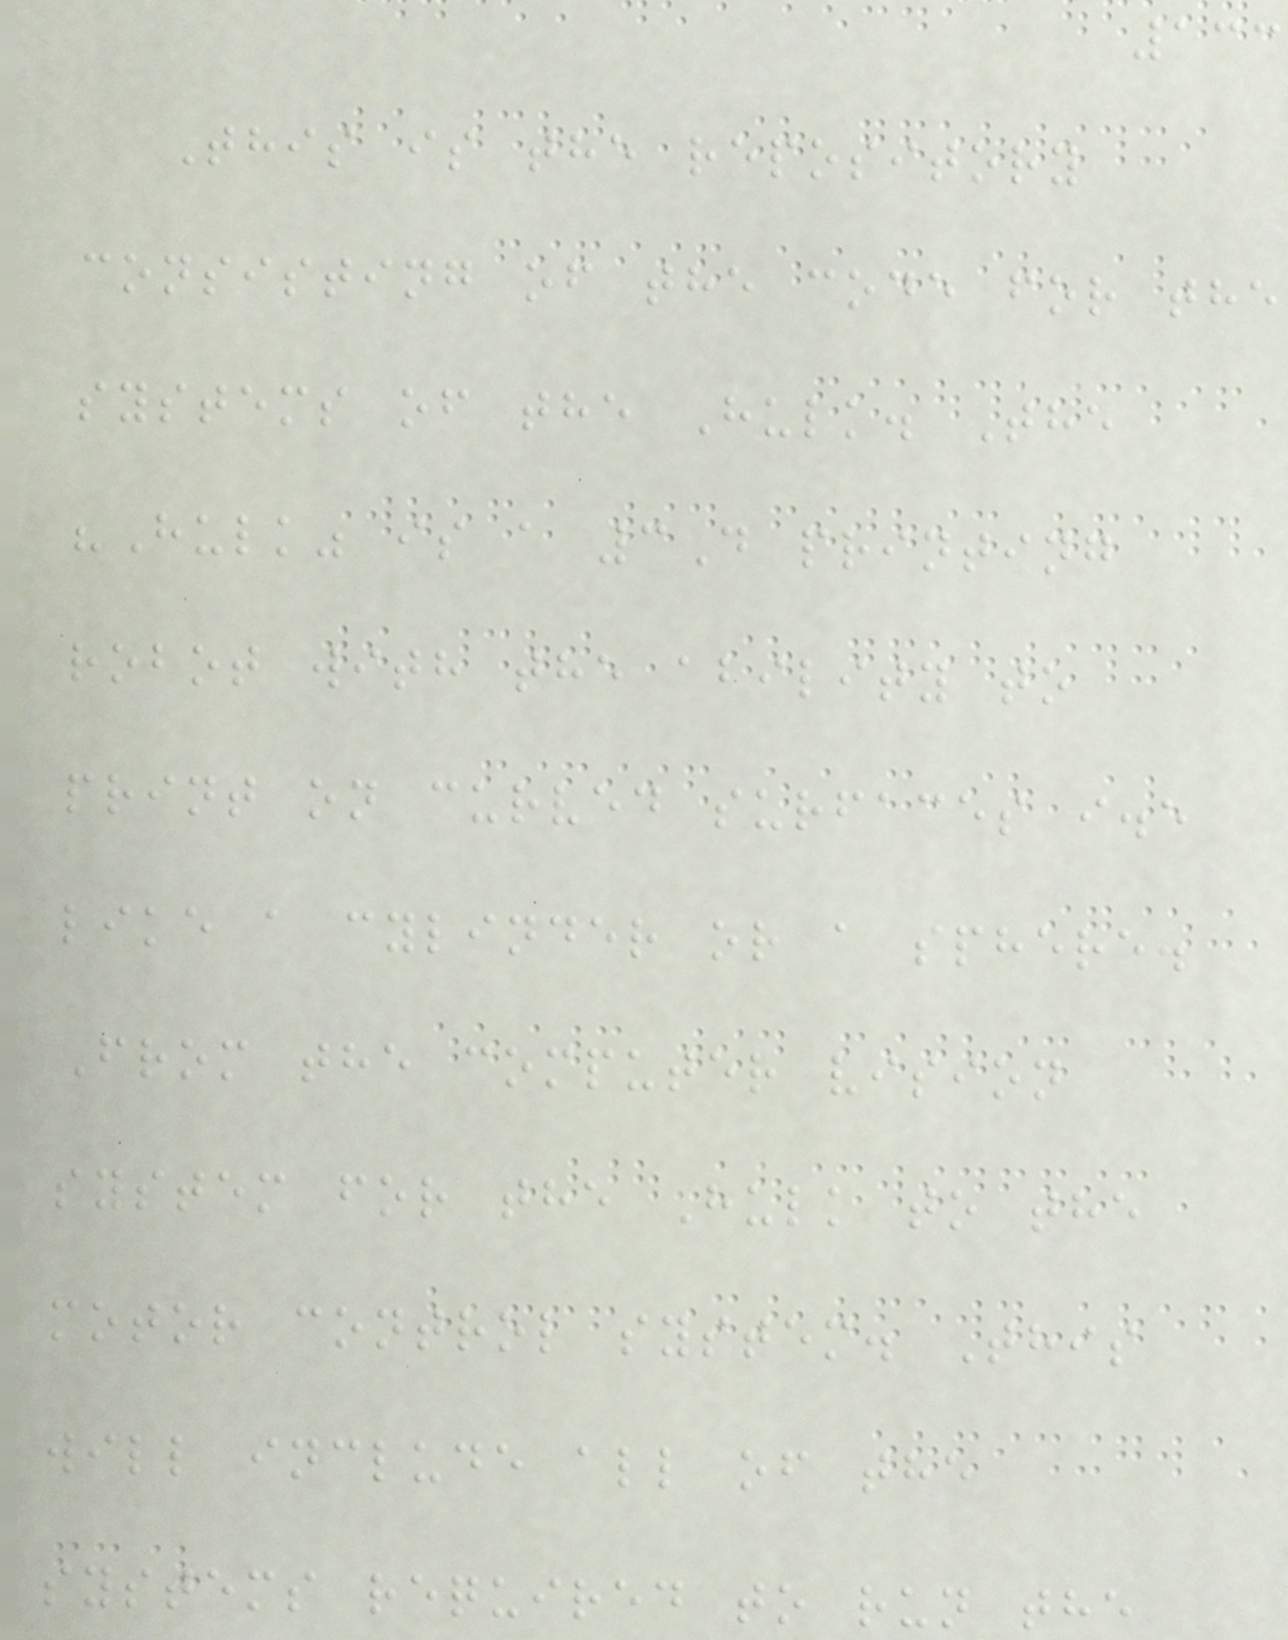133
This is the repository
consisting of the code for the
systems of the Hulk. The
"Hulk" is a 3D printing
robot with the ability to
print on curved surfaces i.e
like a cylinder or a sphere.
From the computer vision
system for the Hulk to the
motor control system. This
will include all of the
systems required to run the
